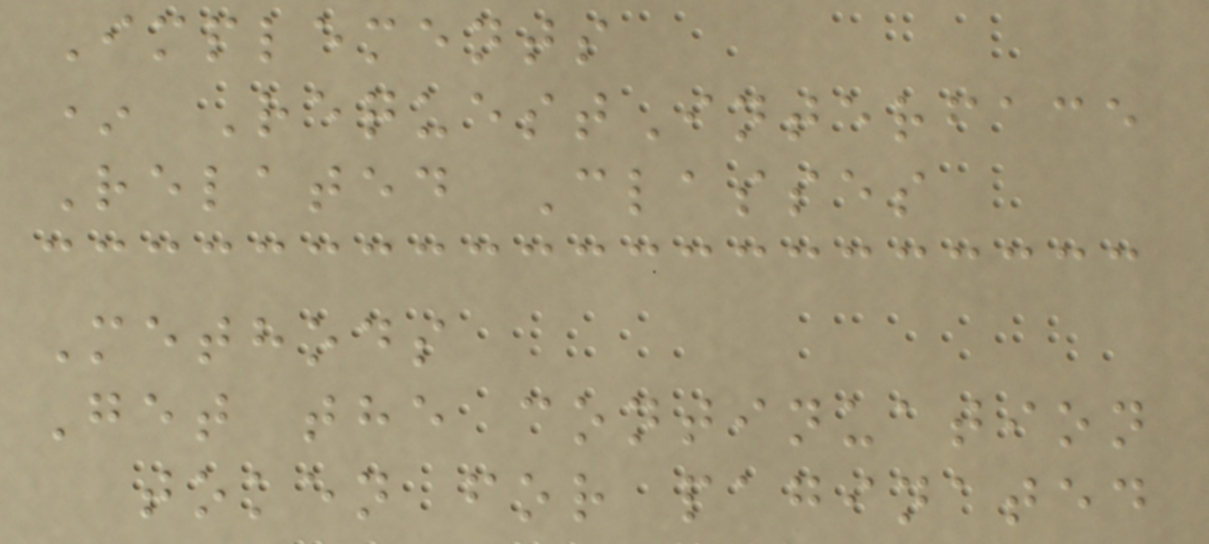Implements
* RequestInterface
Related Classes
Methods
Get the continuation
token for paginated
